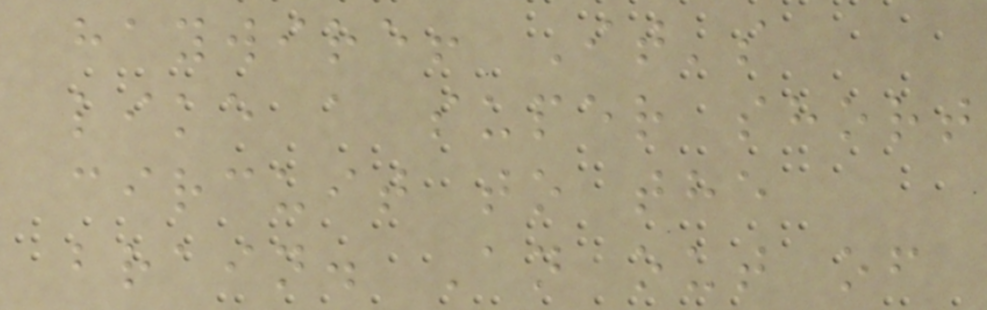haywire! It's
like a super short
circuit to the
brain. An out of
